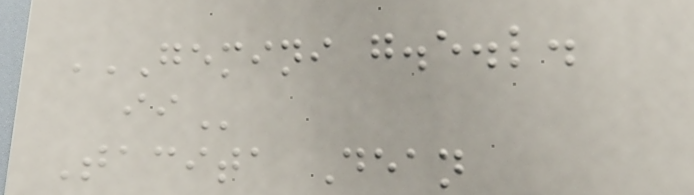GEMINI G.E.L.
II
Tacita Dean
